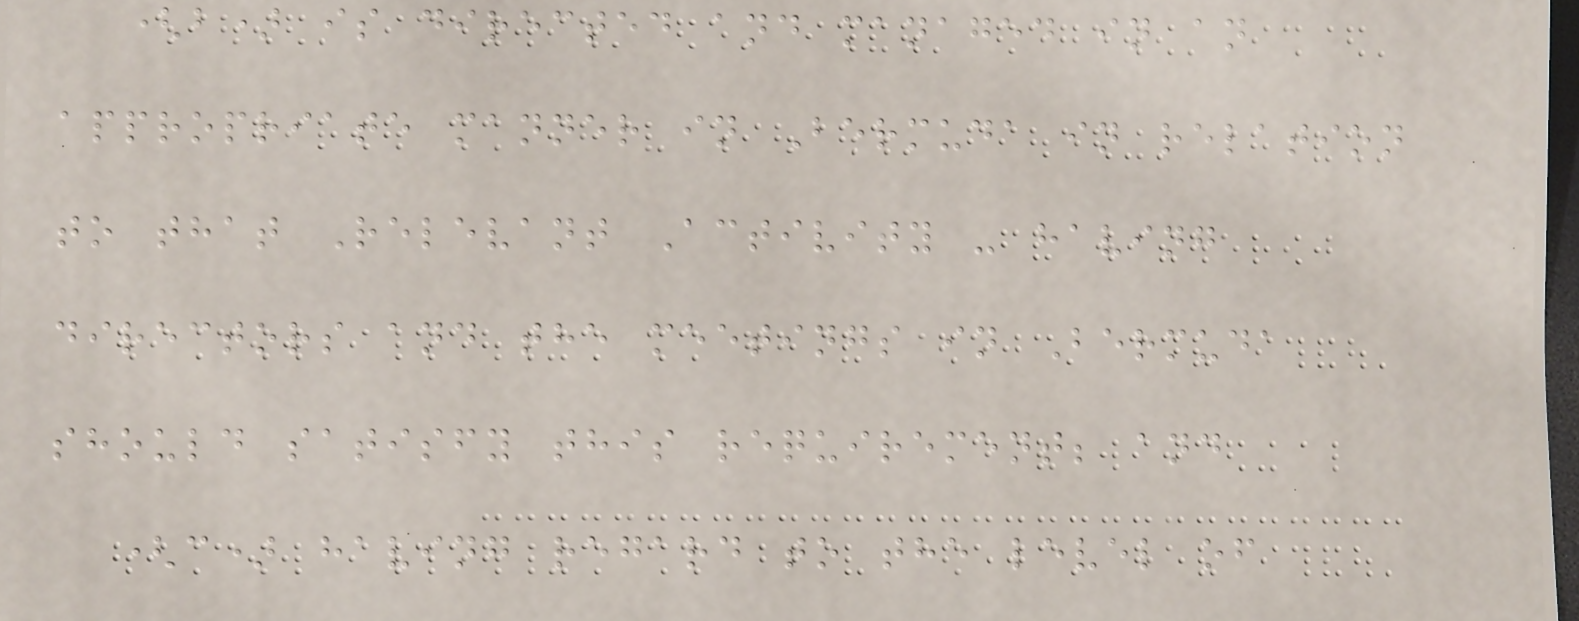(b) is directed and managed in an
appropriate manner in Bermuda in relation
to that Relevant Activity - having
directors and the meetings in Bermuda
should satisfy this requirement; and
(c) having regard to the level of
